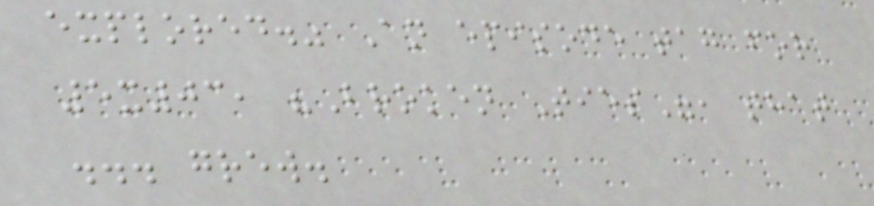explored." An episode tag for
5x03, "Broken Ties", that
... grew.
